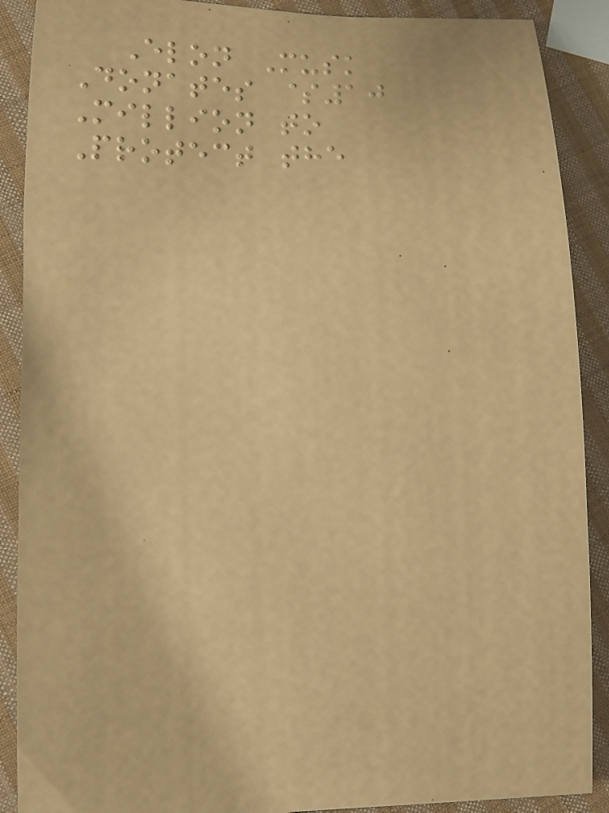Elon Musk
Donates $10
Million to
Protect the
